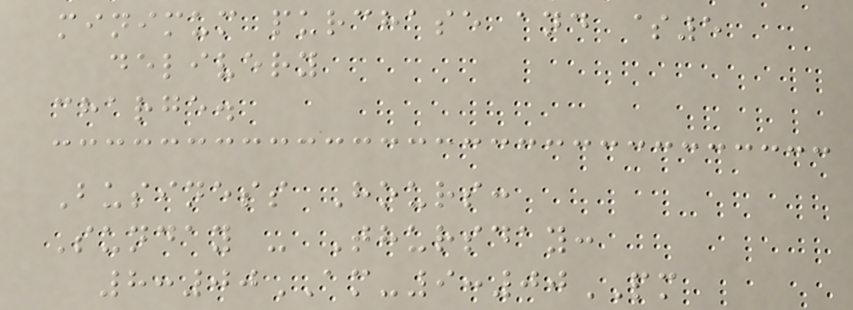minimum purchase and $5
delivery
charge.
Business Hours:
Sunday - Thursday:
8:00AM-9:00PM
